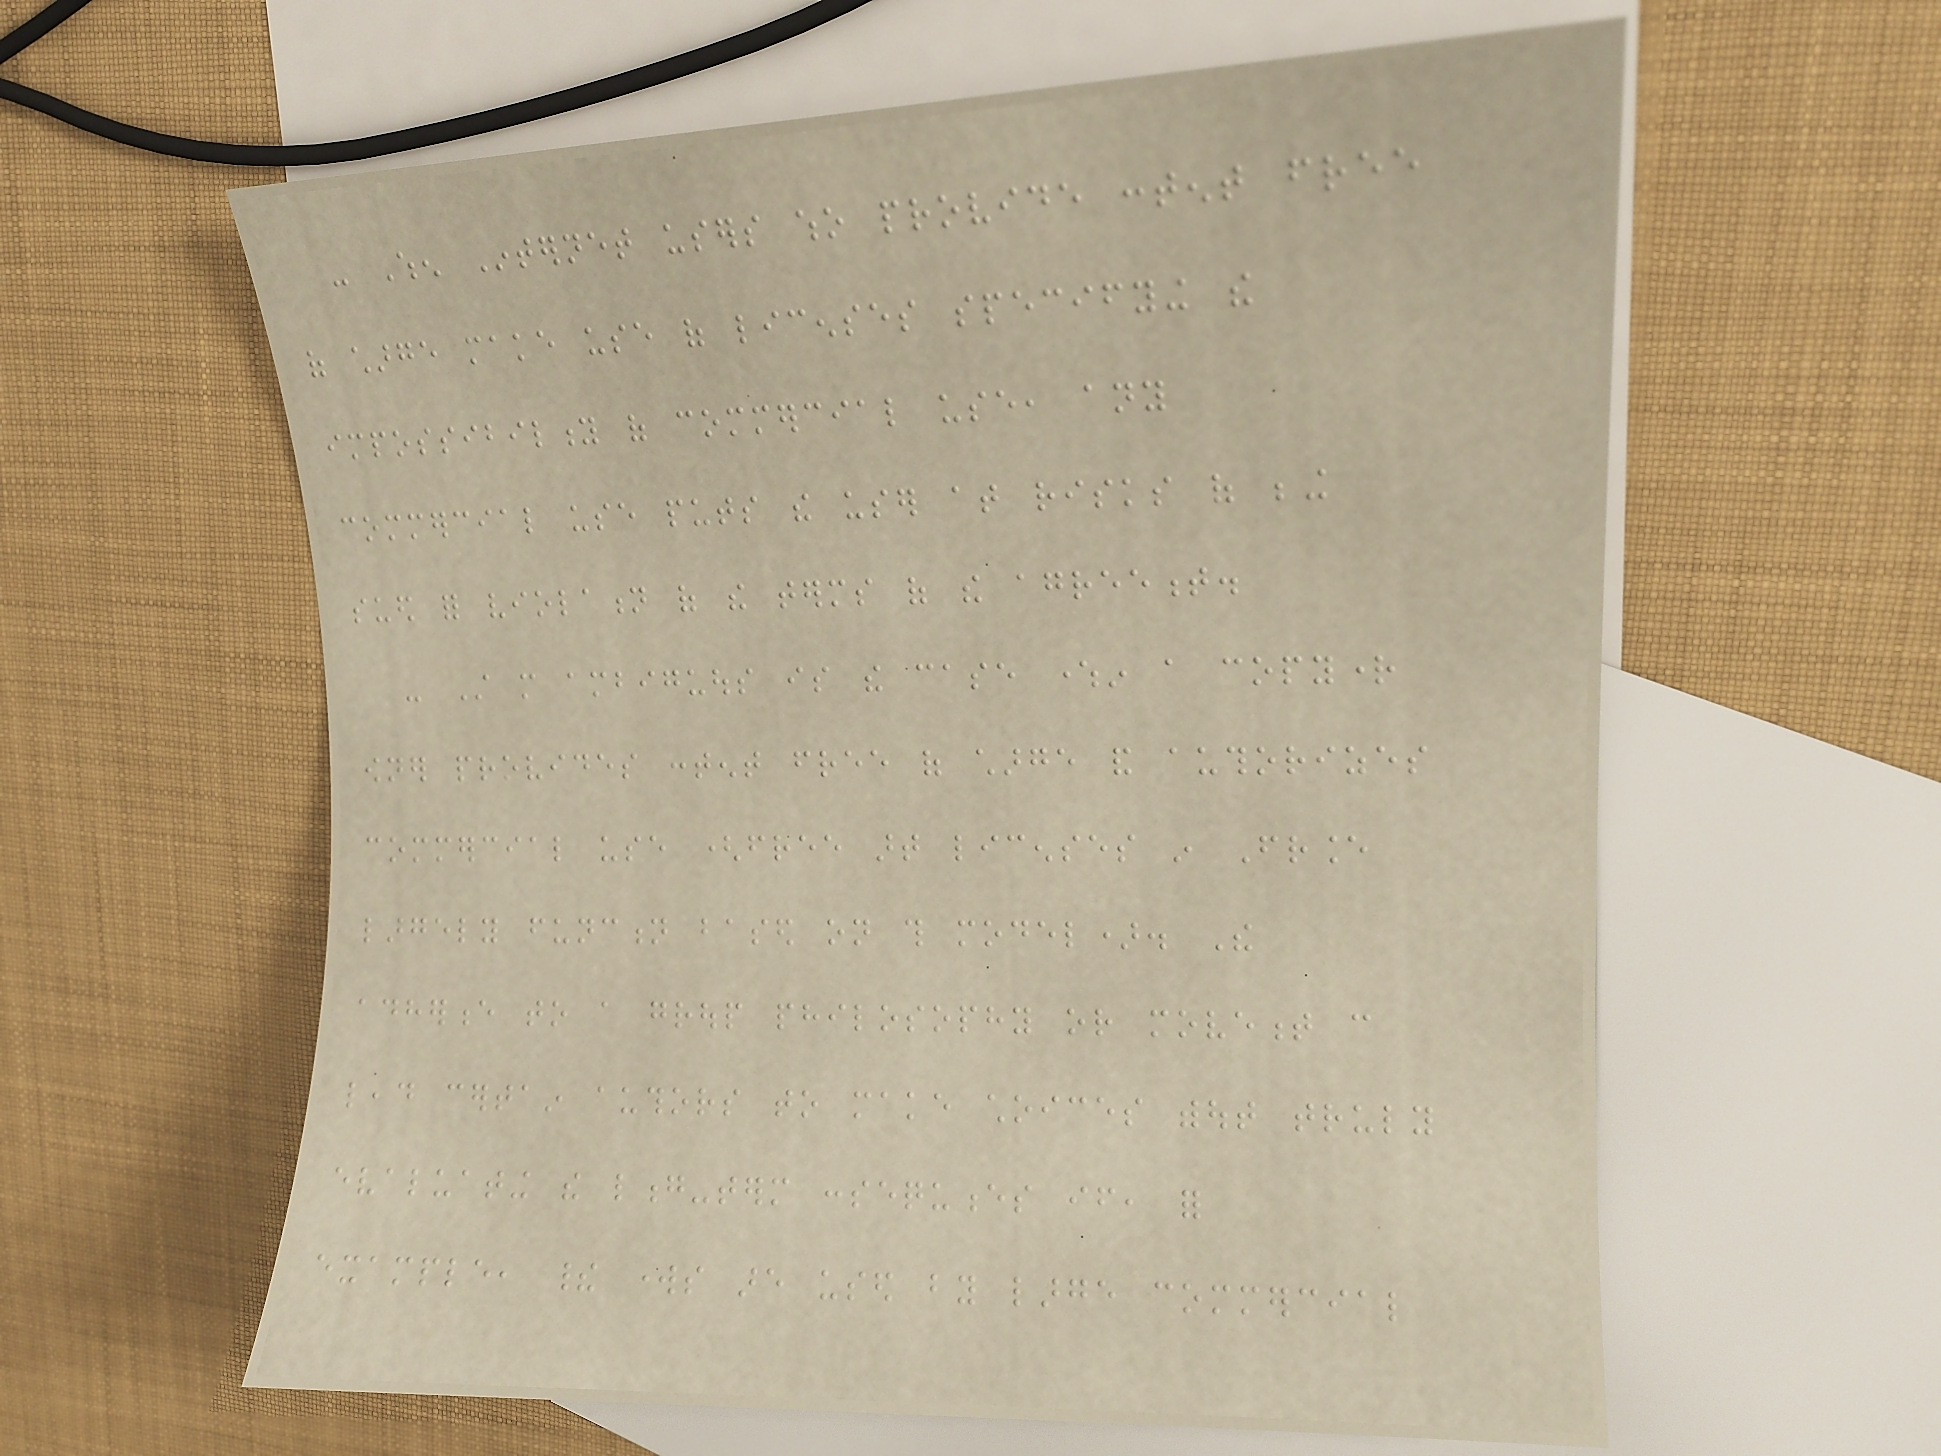- When Internet users who provide content free
of charge make use of licenses specifying the
impossibility of commercial use, any
commercial use puts the user at risks of being
sued for violation of the terms of the agreement.
- Still more ambiguous is the case wherein a copyright
owner provides content free of charge and authorizes
commercial use (free art licenses in France
largely function based on this model). The
adherence to a group philosophy or movement can
lead certain authors to make choices without truly
evaluating the long-term consequences if, for
example, their works are used by large commercial
